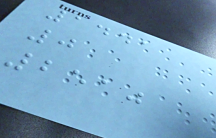1441
0
2510
